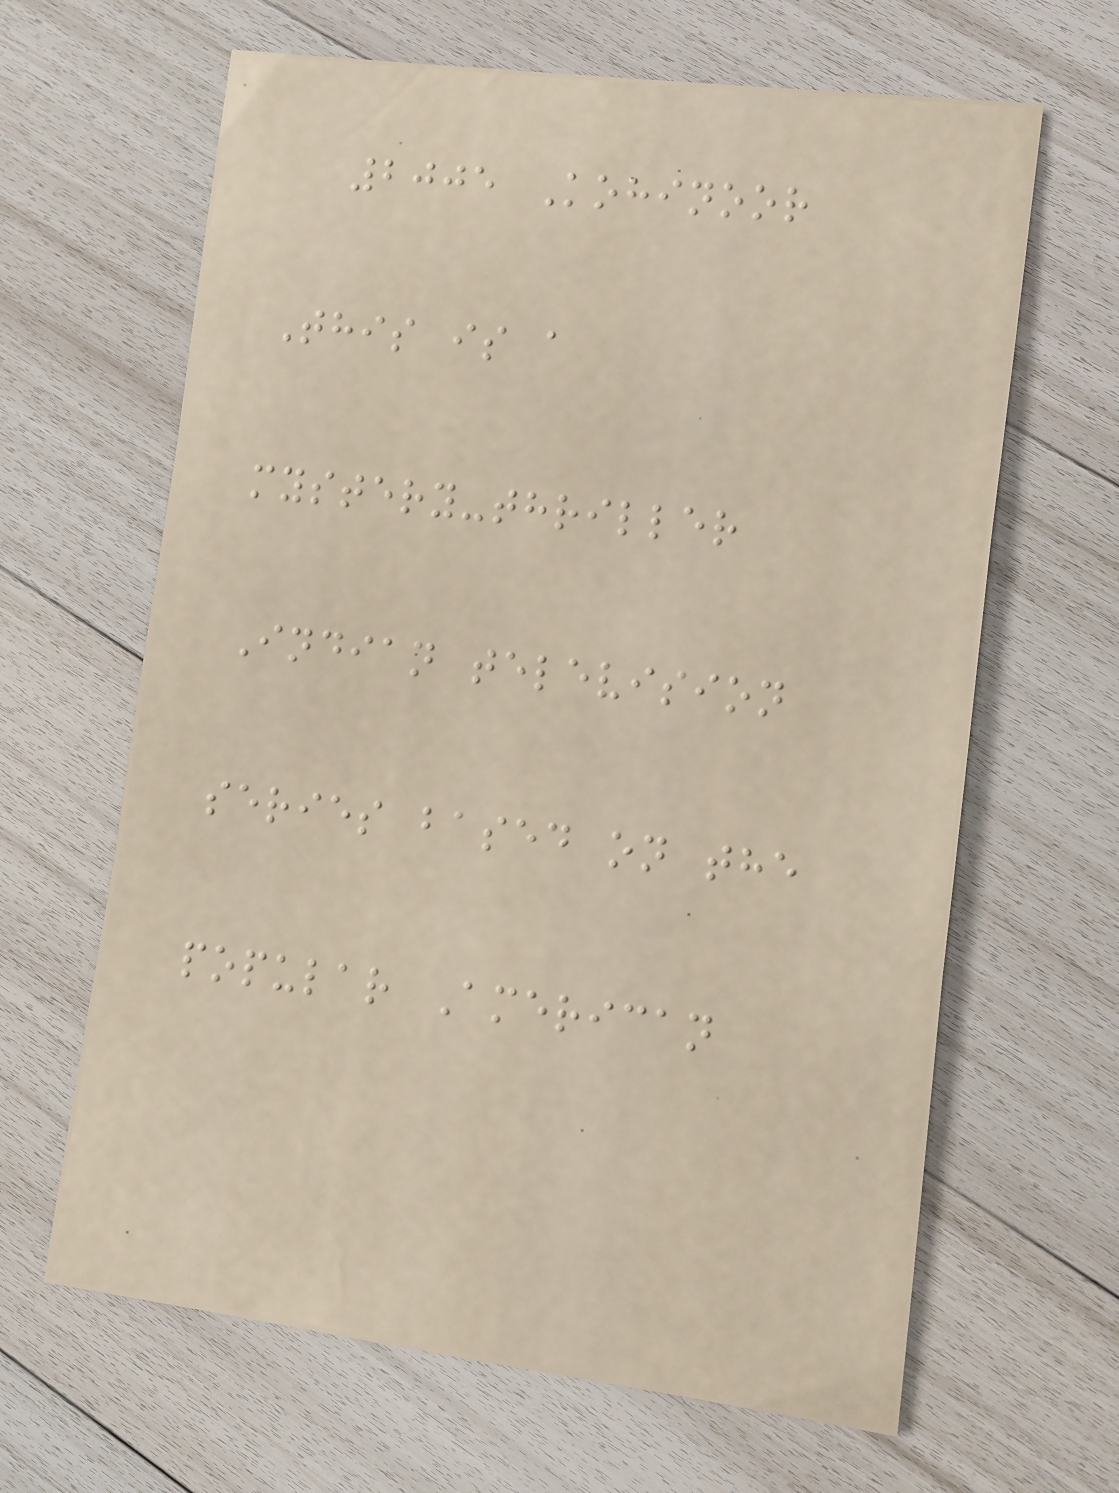2005 Kohinoor
This is a
mystery-thriller
Indian television
series based on the
popular American
